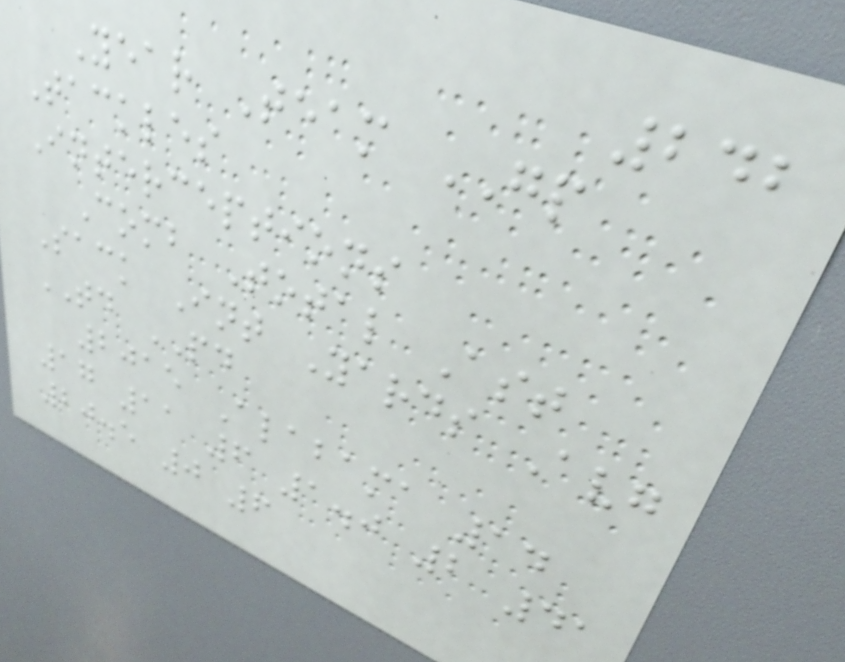242
Year Team GP
Tackles
Interceptions
Comb Total Ast
Sack Int Yards Avg
TD PD
2015 Alabama 14
17 11 6 1.0 2 41
20.5 0 6
